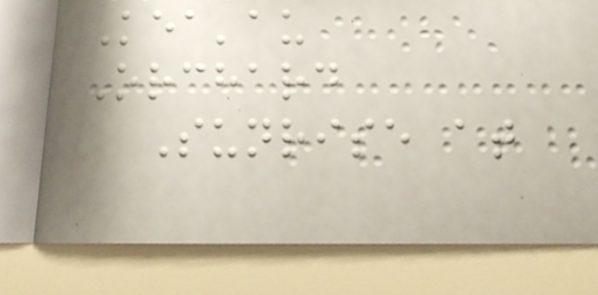Kea'au
Orchard
Sunrise at
